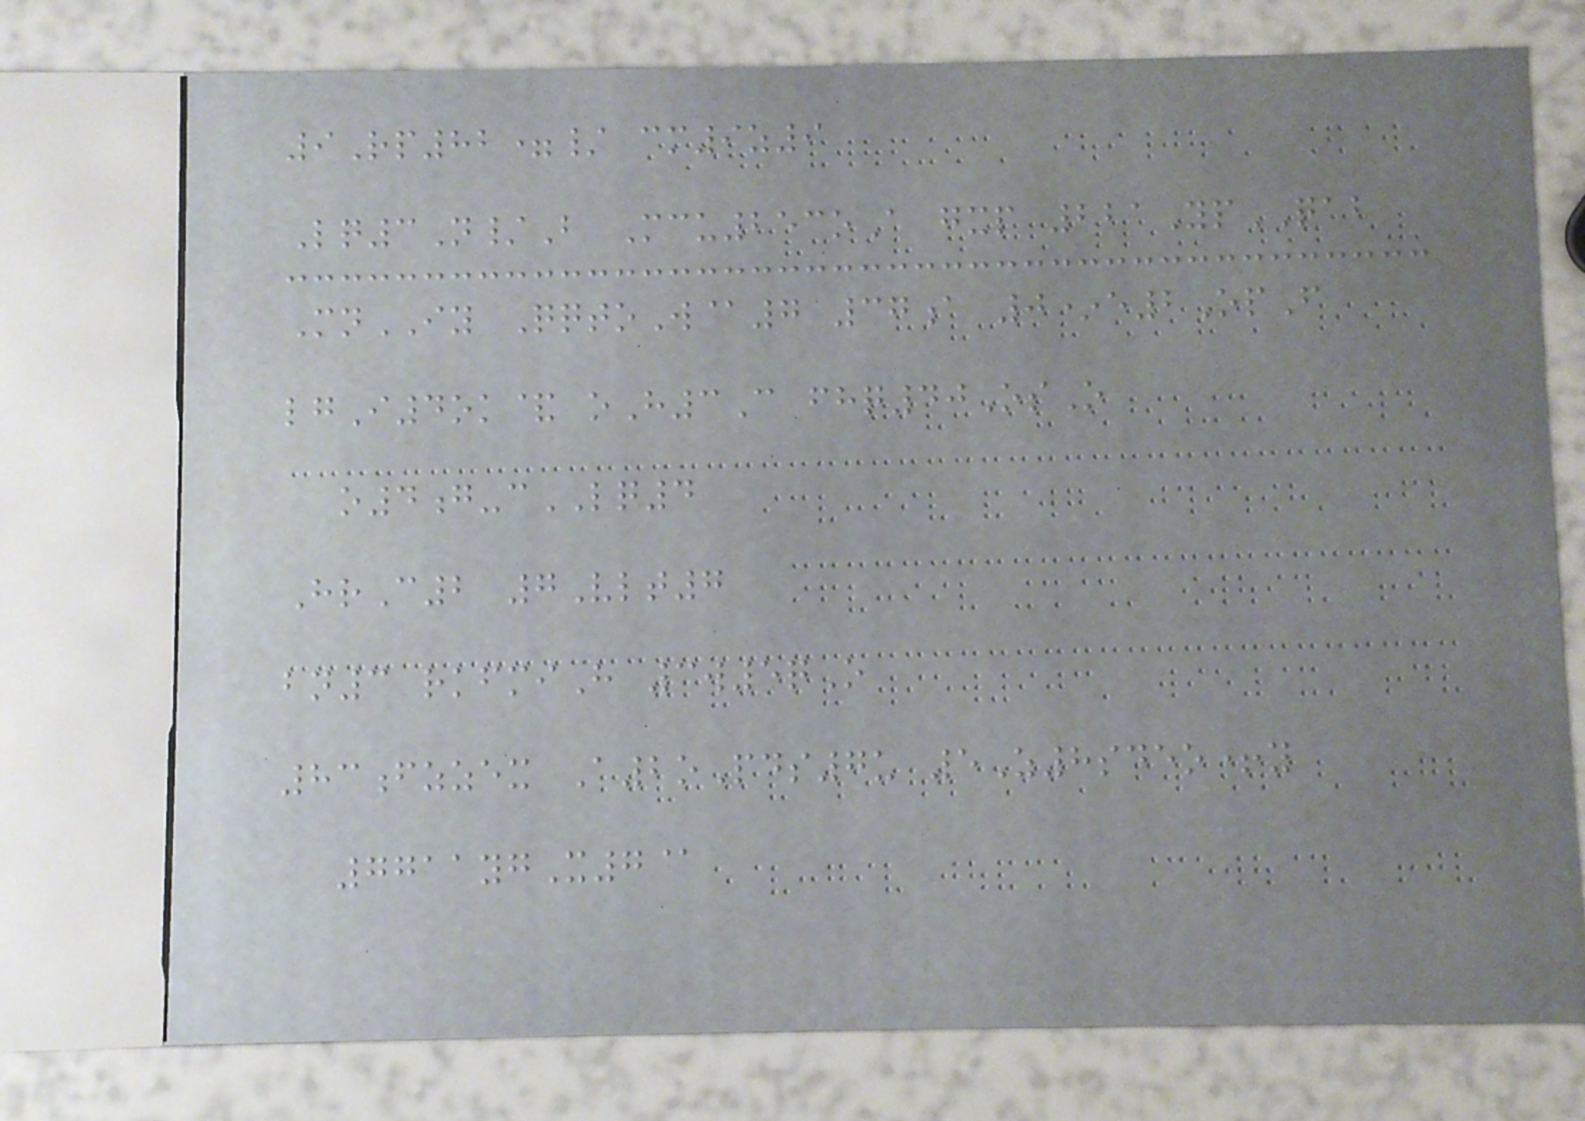9Rp82=/ cm9z9
Lq3N/B Mcu253oA gxp 221YpQAB
MnIY QqtoW@7 37a 0*e2OpF
lgI4ok& oH3C fhq40OsO
o4g-cLQ4
HrC2 7Vlt7
bn3 rkfmiH 3w5qO
83fzzex A2oPds7u 5Z8sdeo+y
7711ygX7@
